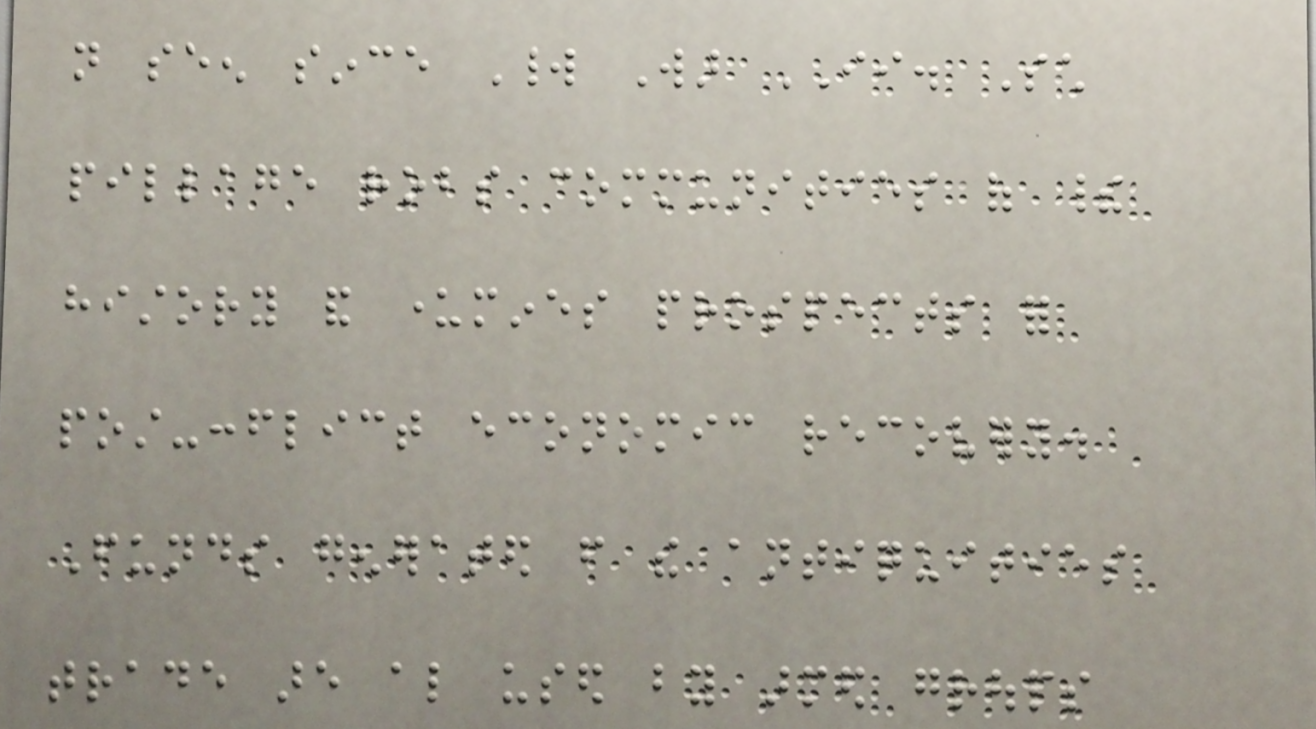not seen since World War II. Such
pillage robs communities of their
history and undermines prospects for
post-conflict economic recovery.
Funds generated from the antiquities
trade are also used by armed groups
